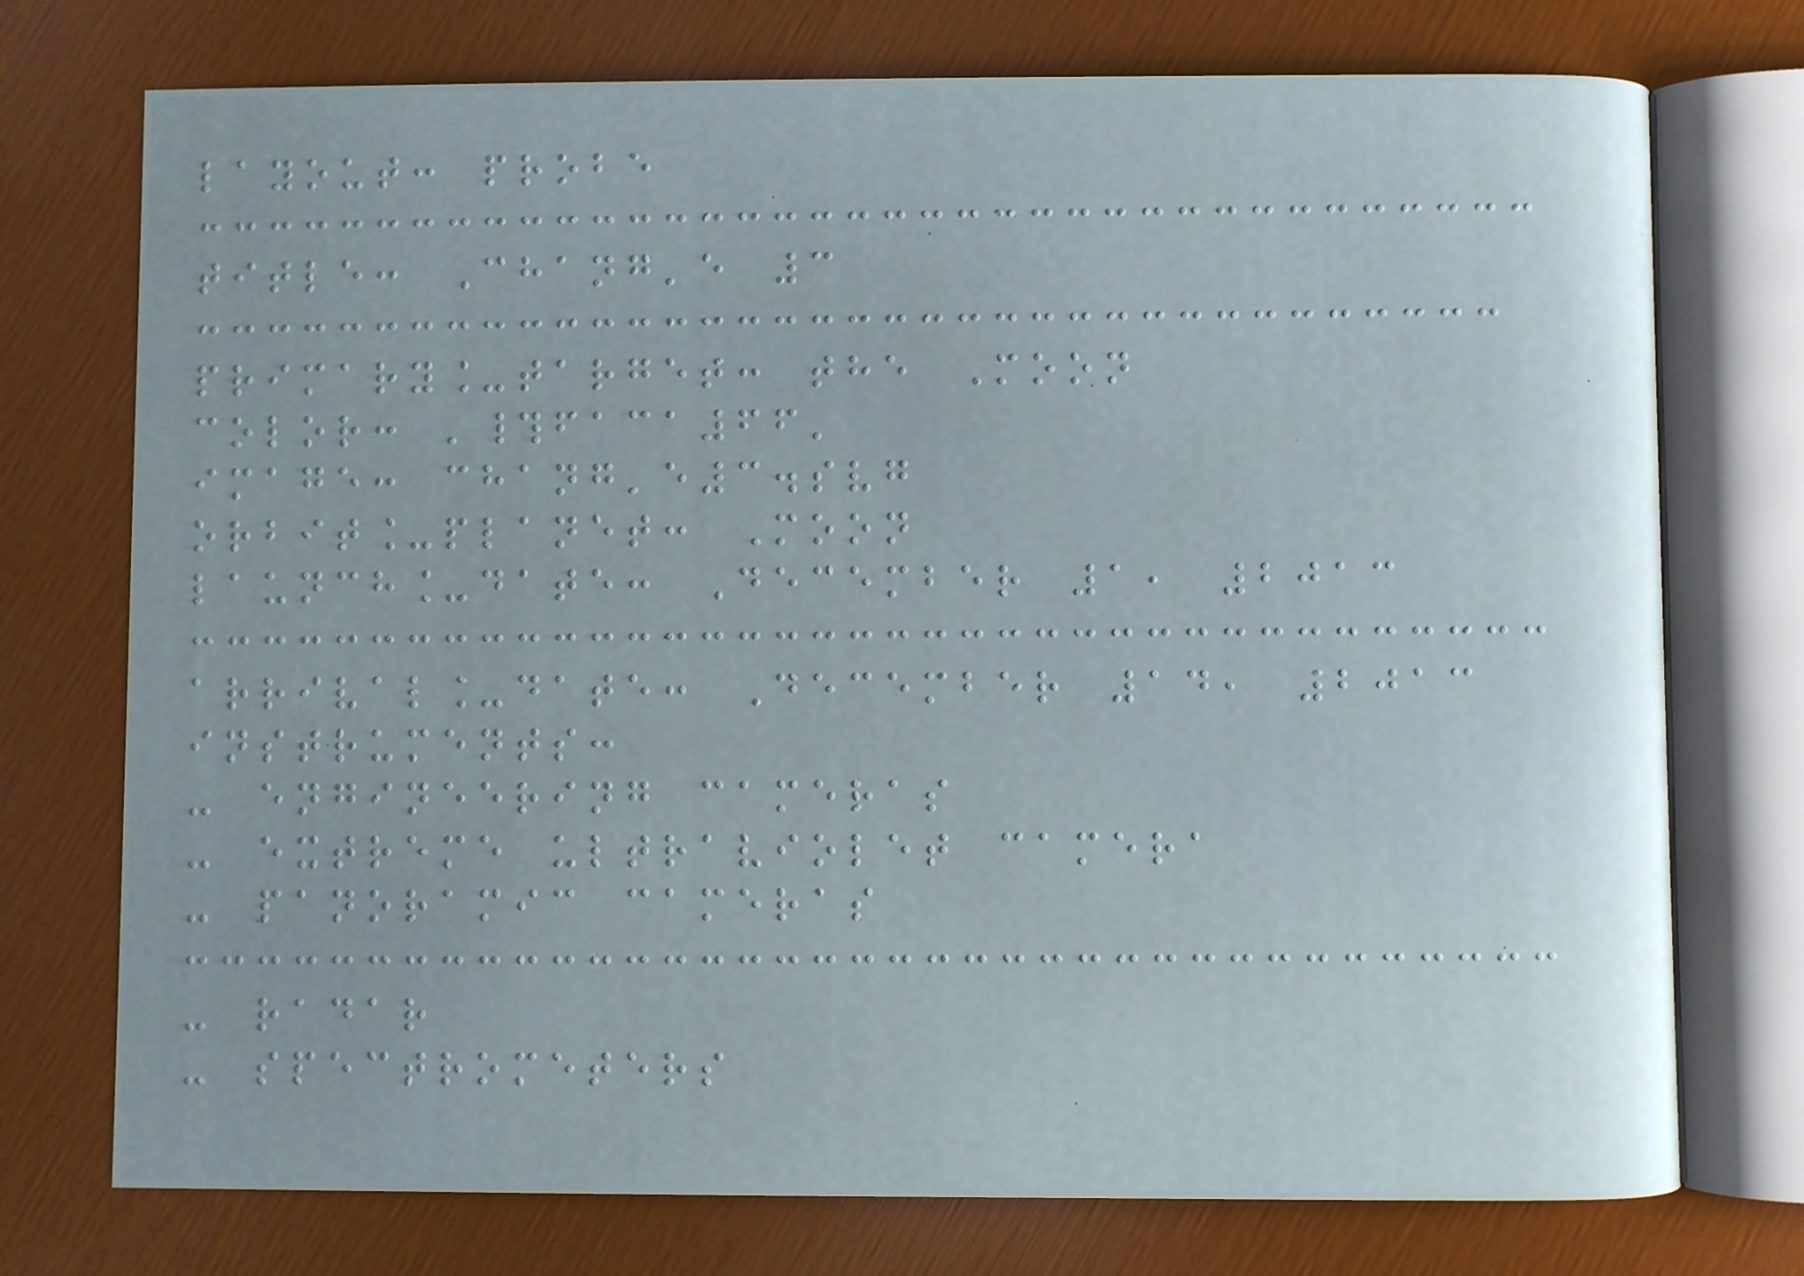layout: probe
title: Chang'e 3
primary_target: the Moon
color: '#faca66'
image: chang'e3.svg
orbit_planet: Moon
launch_date: December 1, 2013
arrival_date: December 14, 2013
instruments:
- engineering cameras
- extreme ultraviolet camera
- panoramic cameras
- radar
- spectrometers
